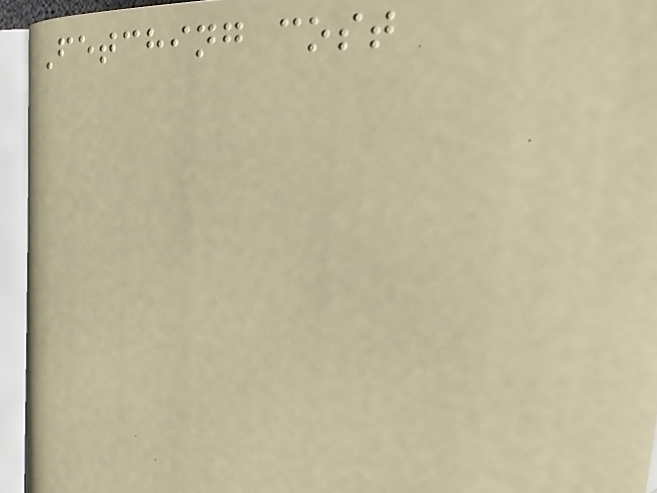Fetching cost
